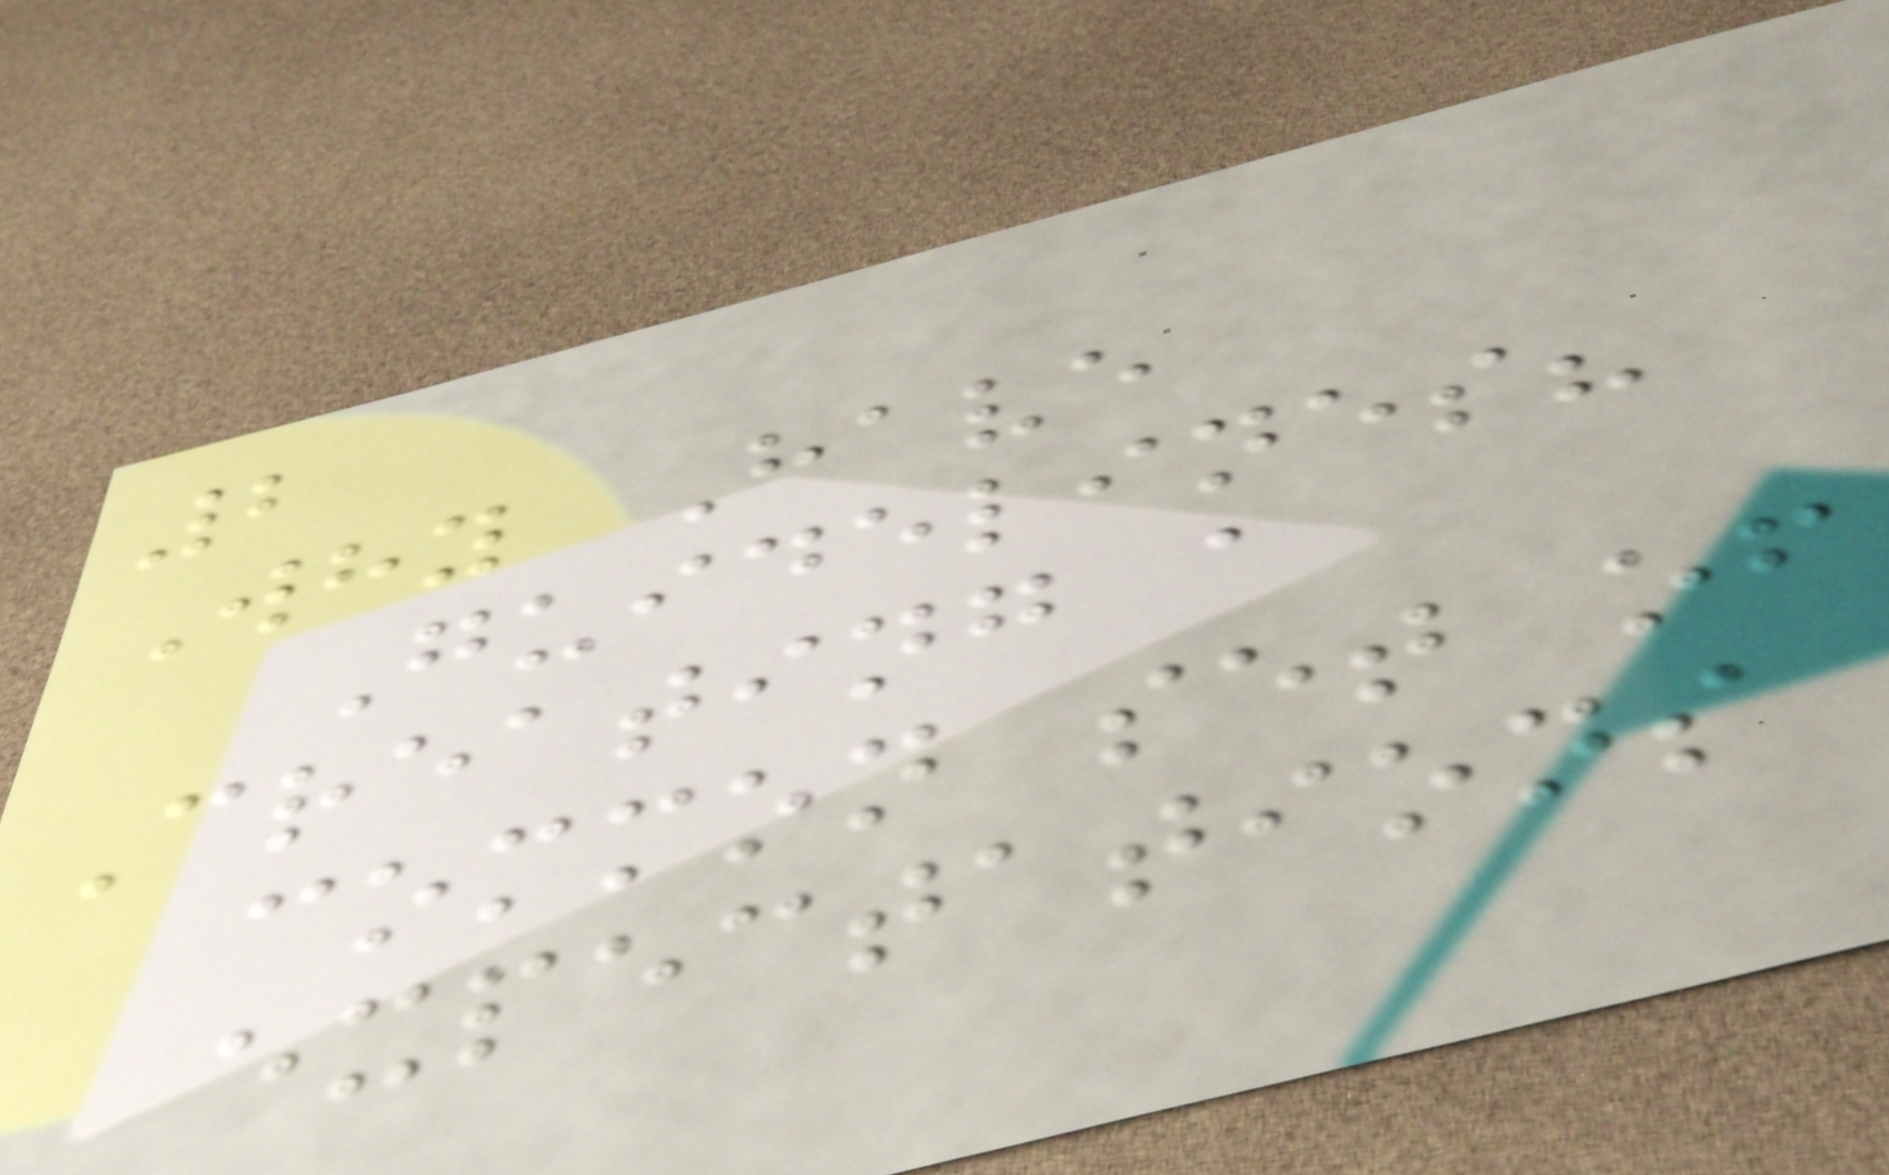2
Why Have
Guidelines?
Creating a
common set of
expectations
